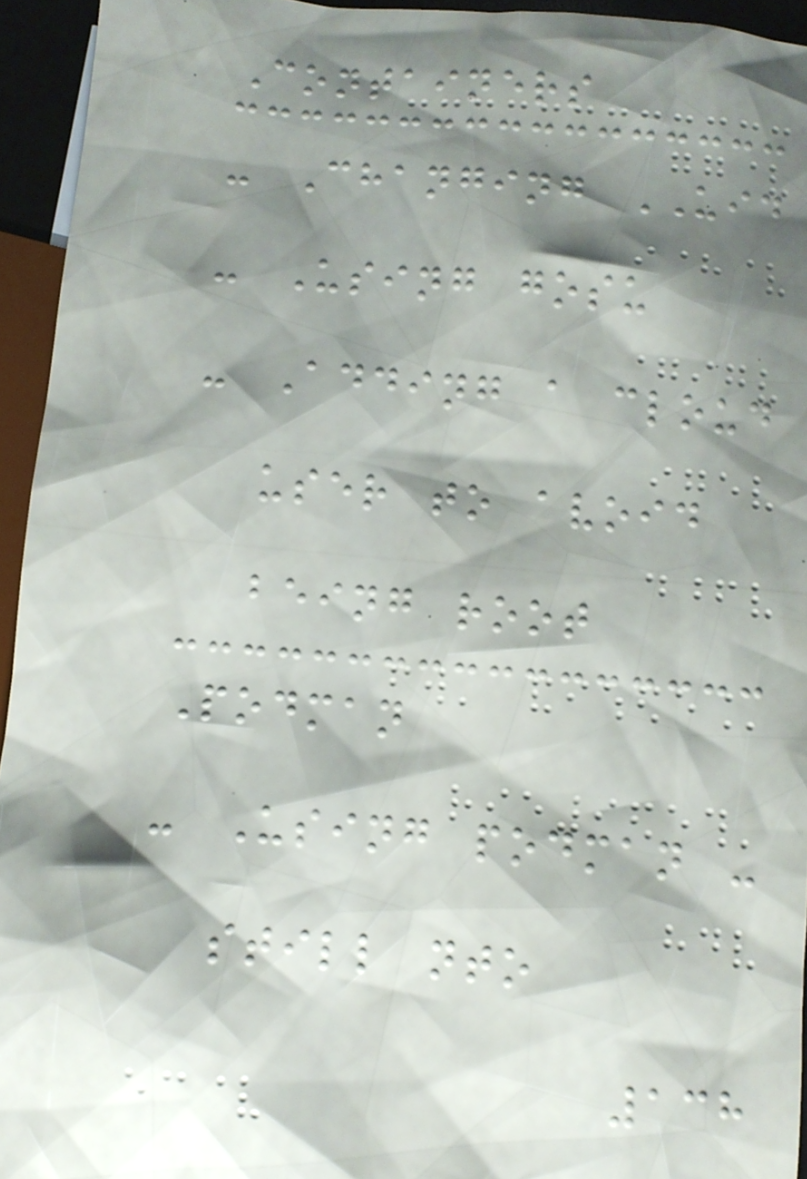Containers
- Changing UID
- Using gosu
- Adding a cloud
user to avoid
being root
Podman
- Using podman -
still nto
138
